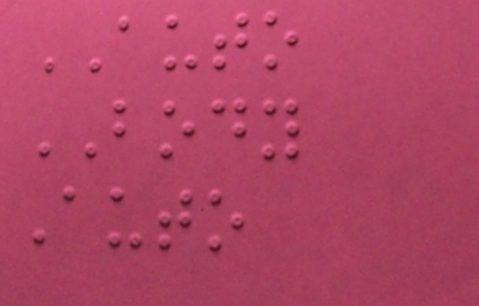AUTO
BODY
Auto
